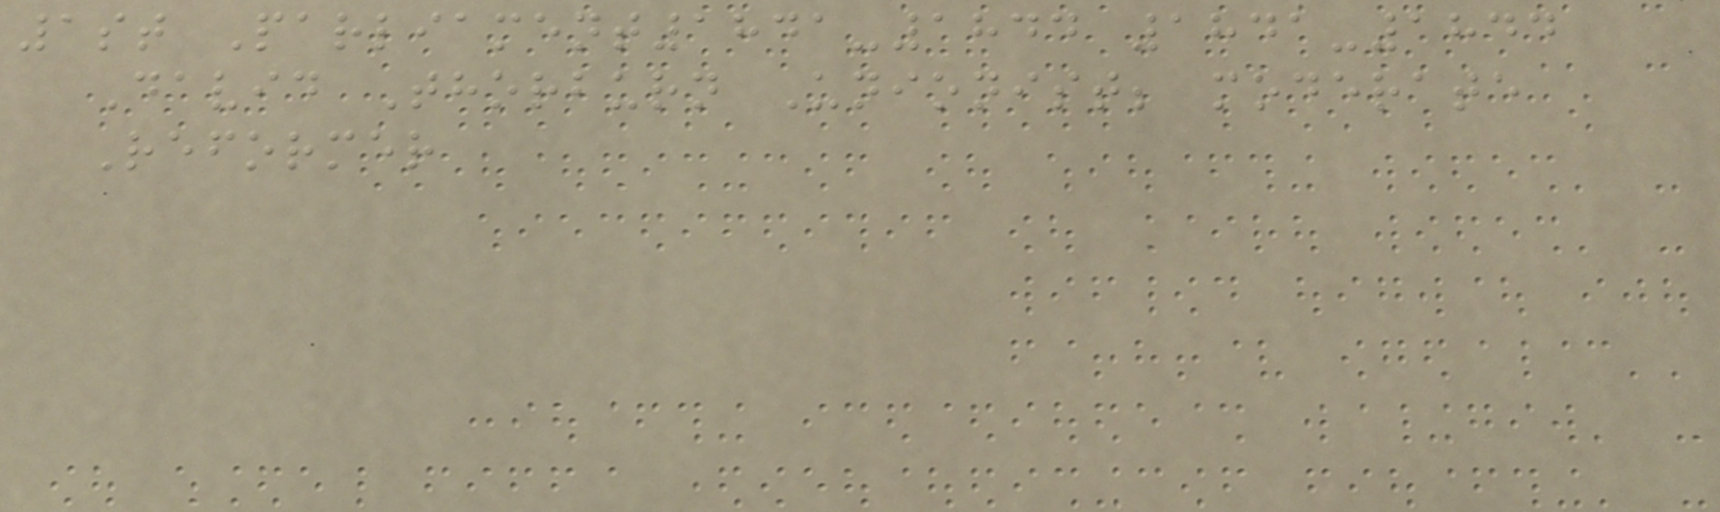1st Parliament1841-1844 1841-1844
David Thorburn Unionist; moderate
Reformer
